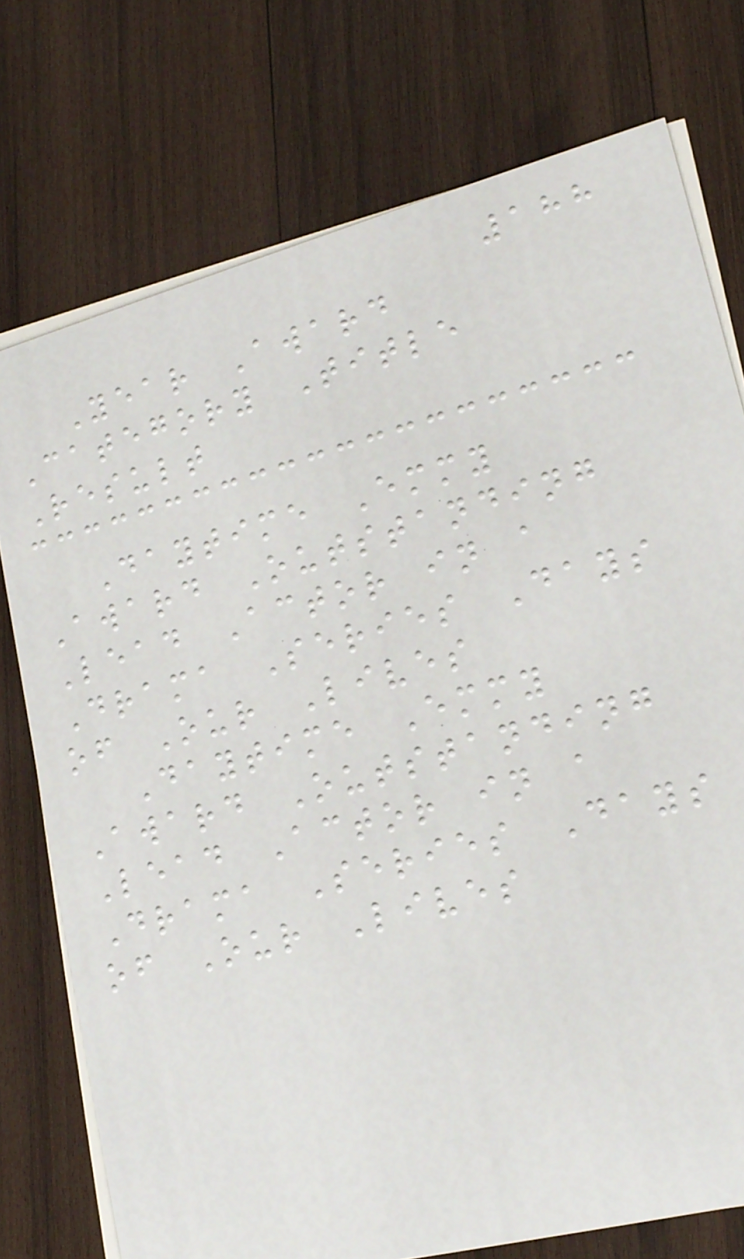188
Year Award
Category Title
Result
Daytime Emmy
Award Outstanding
Lead Actor in a
Drama Series Days
of Our Lives
Daytime Emmy
Award Outstanding
Lead Actor in a
Drama Series Days
of Our Lives
